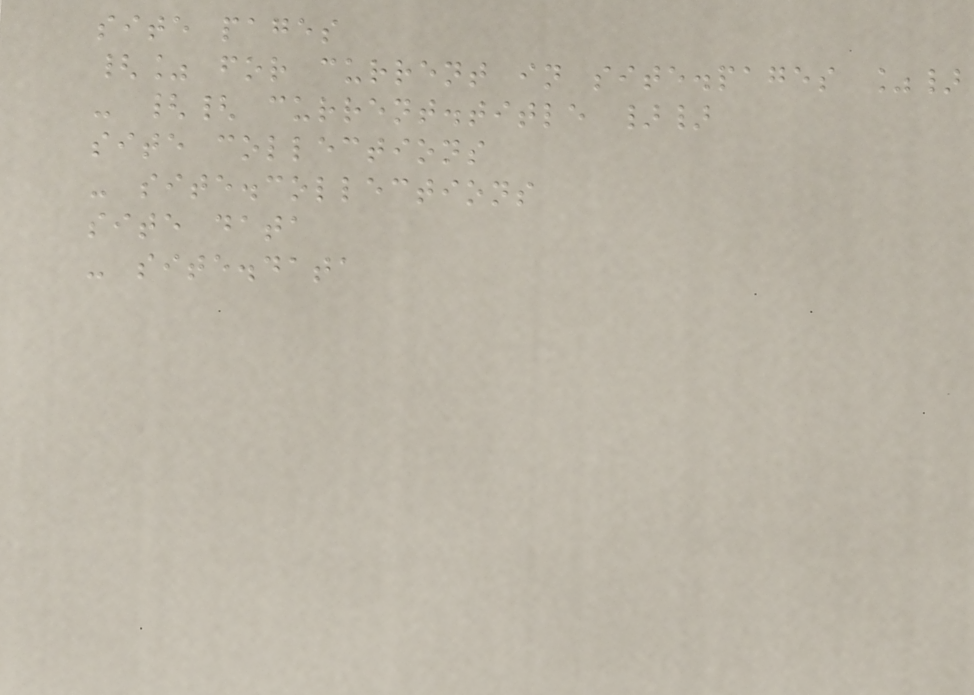site pages
{% for current in site.pages %}
- {{ current.title }}
site collections
- site.collections
site data
- site.data
